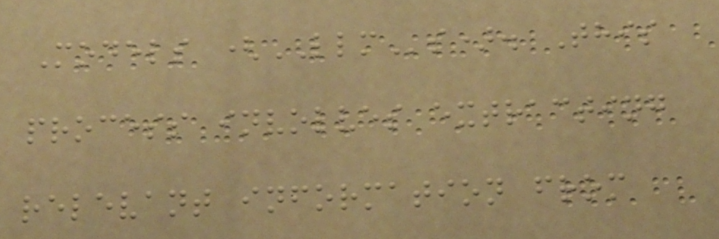Models (LLMs). This
process involves extracting
relevant information from
